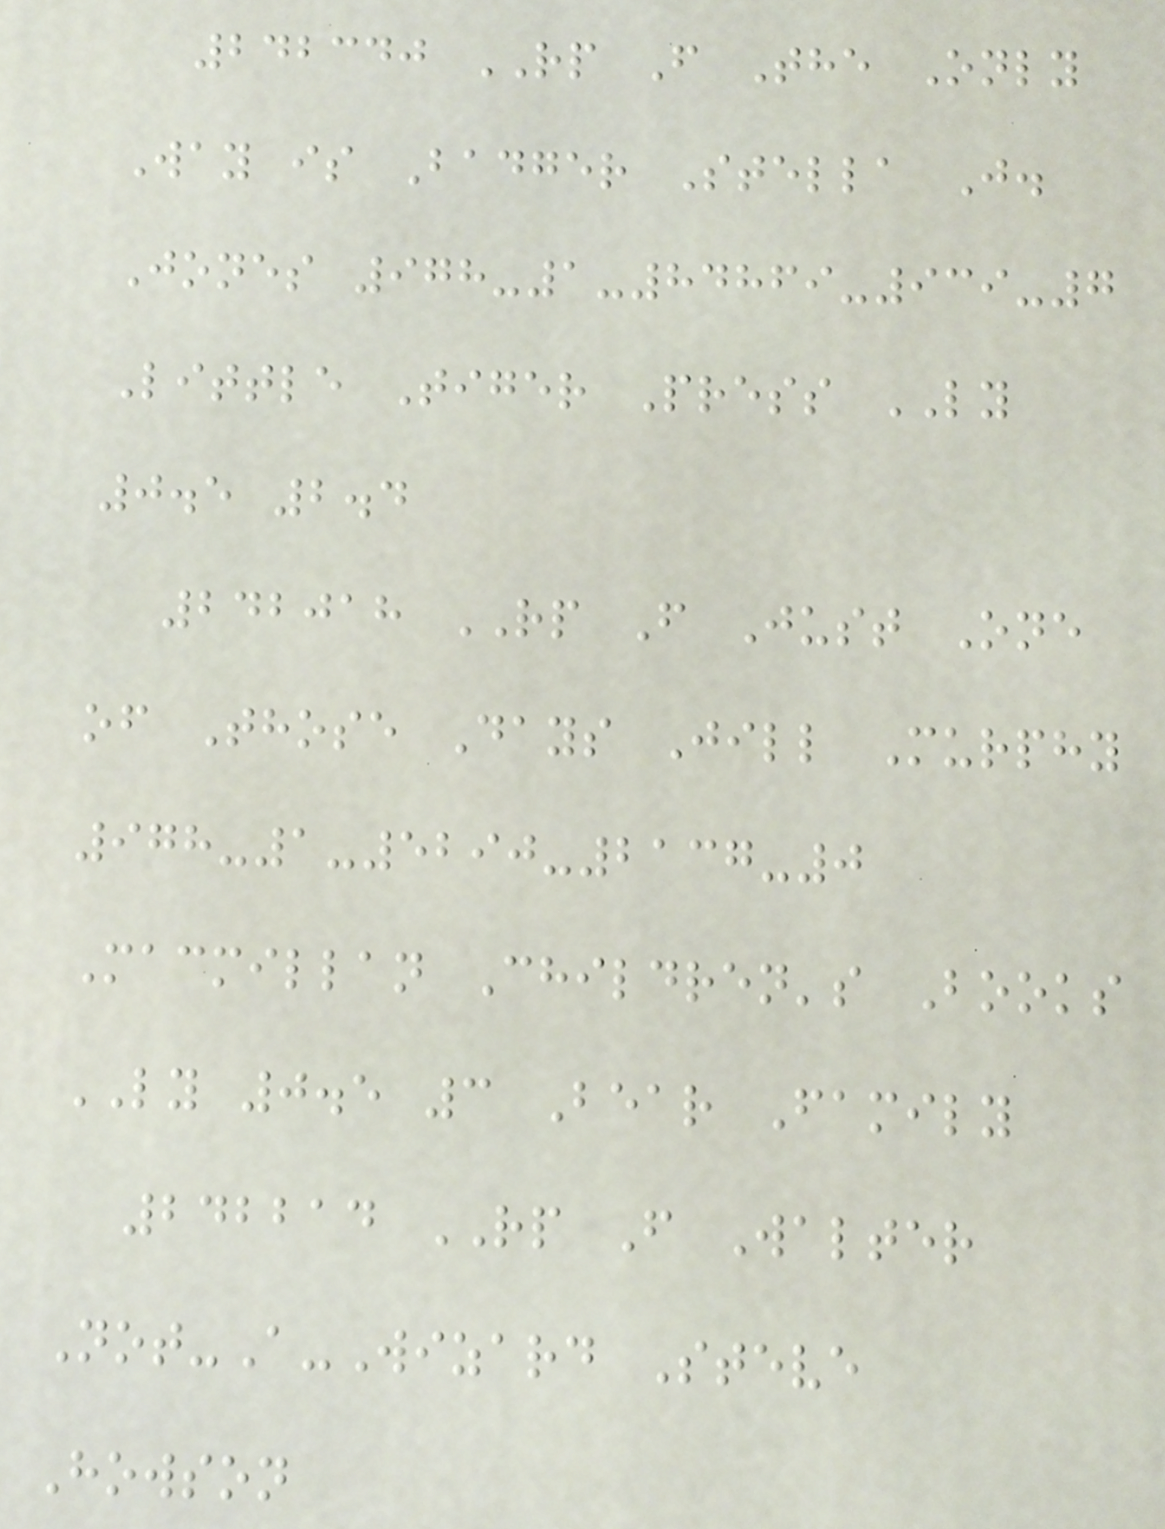242340 RP F The Only
Way is Badger Stella J.
Jones 978-1-84869-939-7
Little Tiger Press LY
0.5 2.4
242018 RP F Just One
of Those Days Jill Murphy
978-1-5290-2137-0
Macmillan Children's Books
LY 0.5 3 Bear Family
242214 RP F Walter
Not-A-Wizard Steve
Howson
